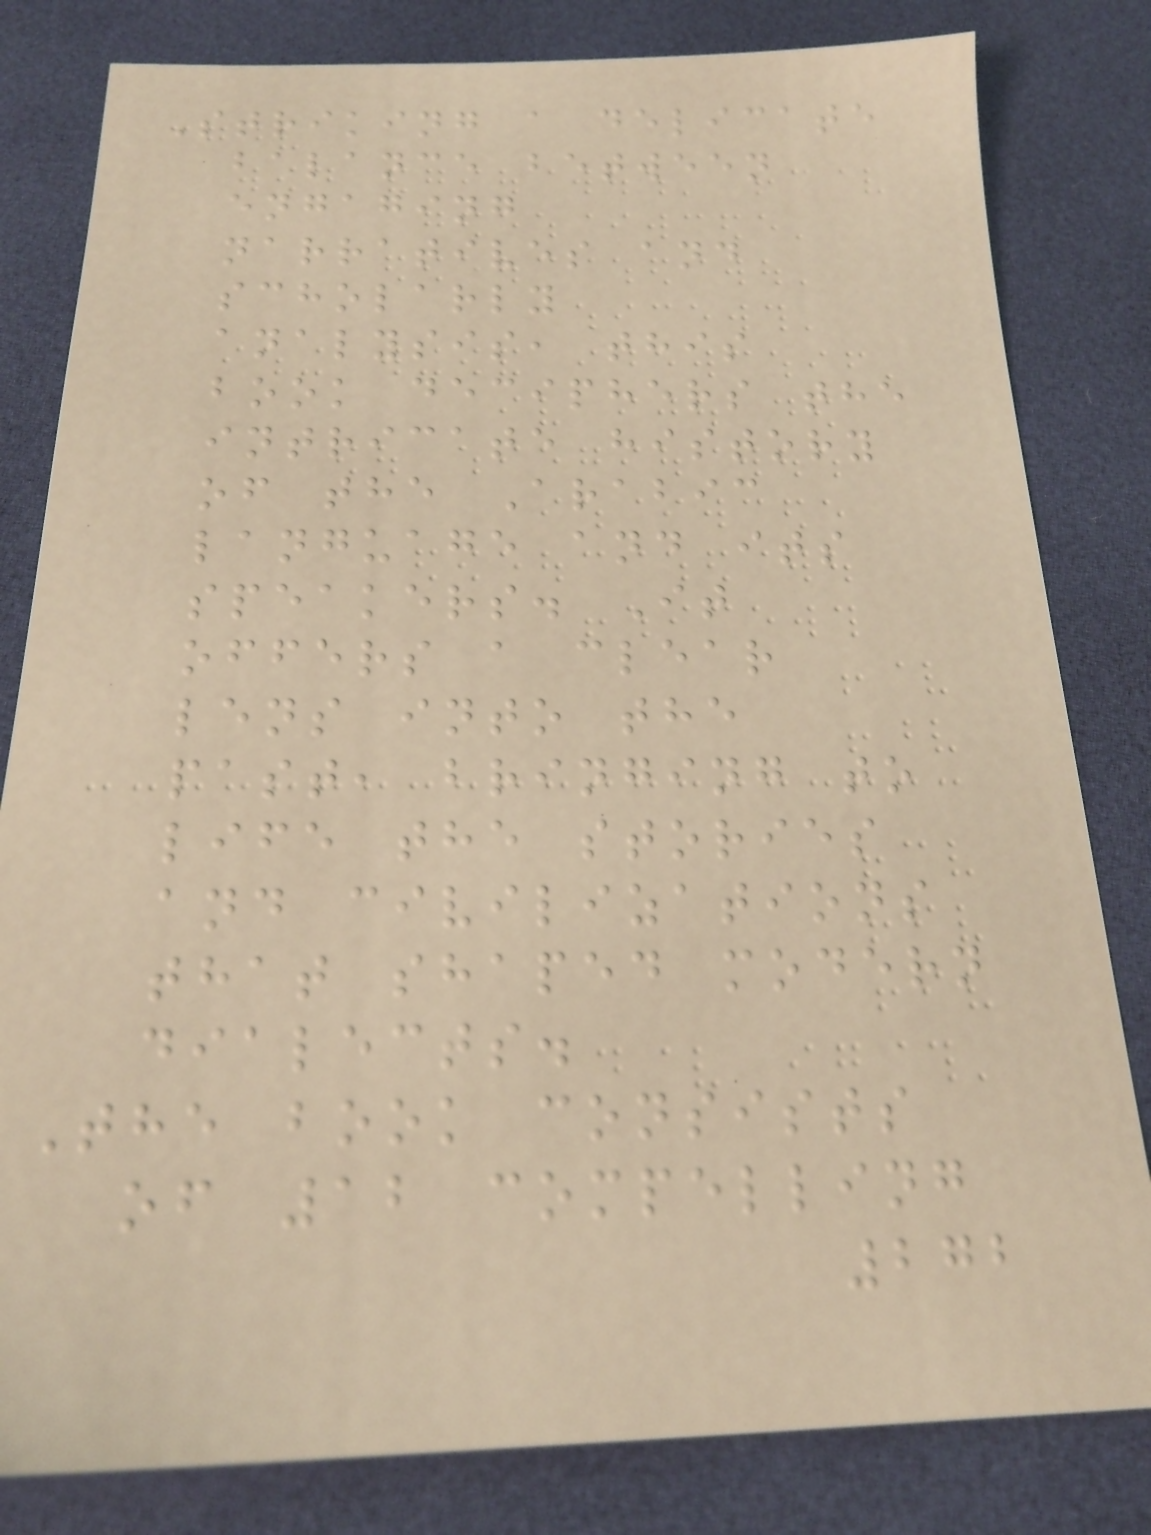Striking a delicate
balance between
engaging
narratives and
scholarly
analysis, this
book deciphers the
intricate history
of the Arabic
language and its
speakers. It
offers a clear
lens into the
past, bringing to
life the stories
and civilizations
that shaped modern
dialects.
The book consists
of 12 compelling
272
